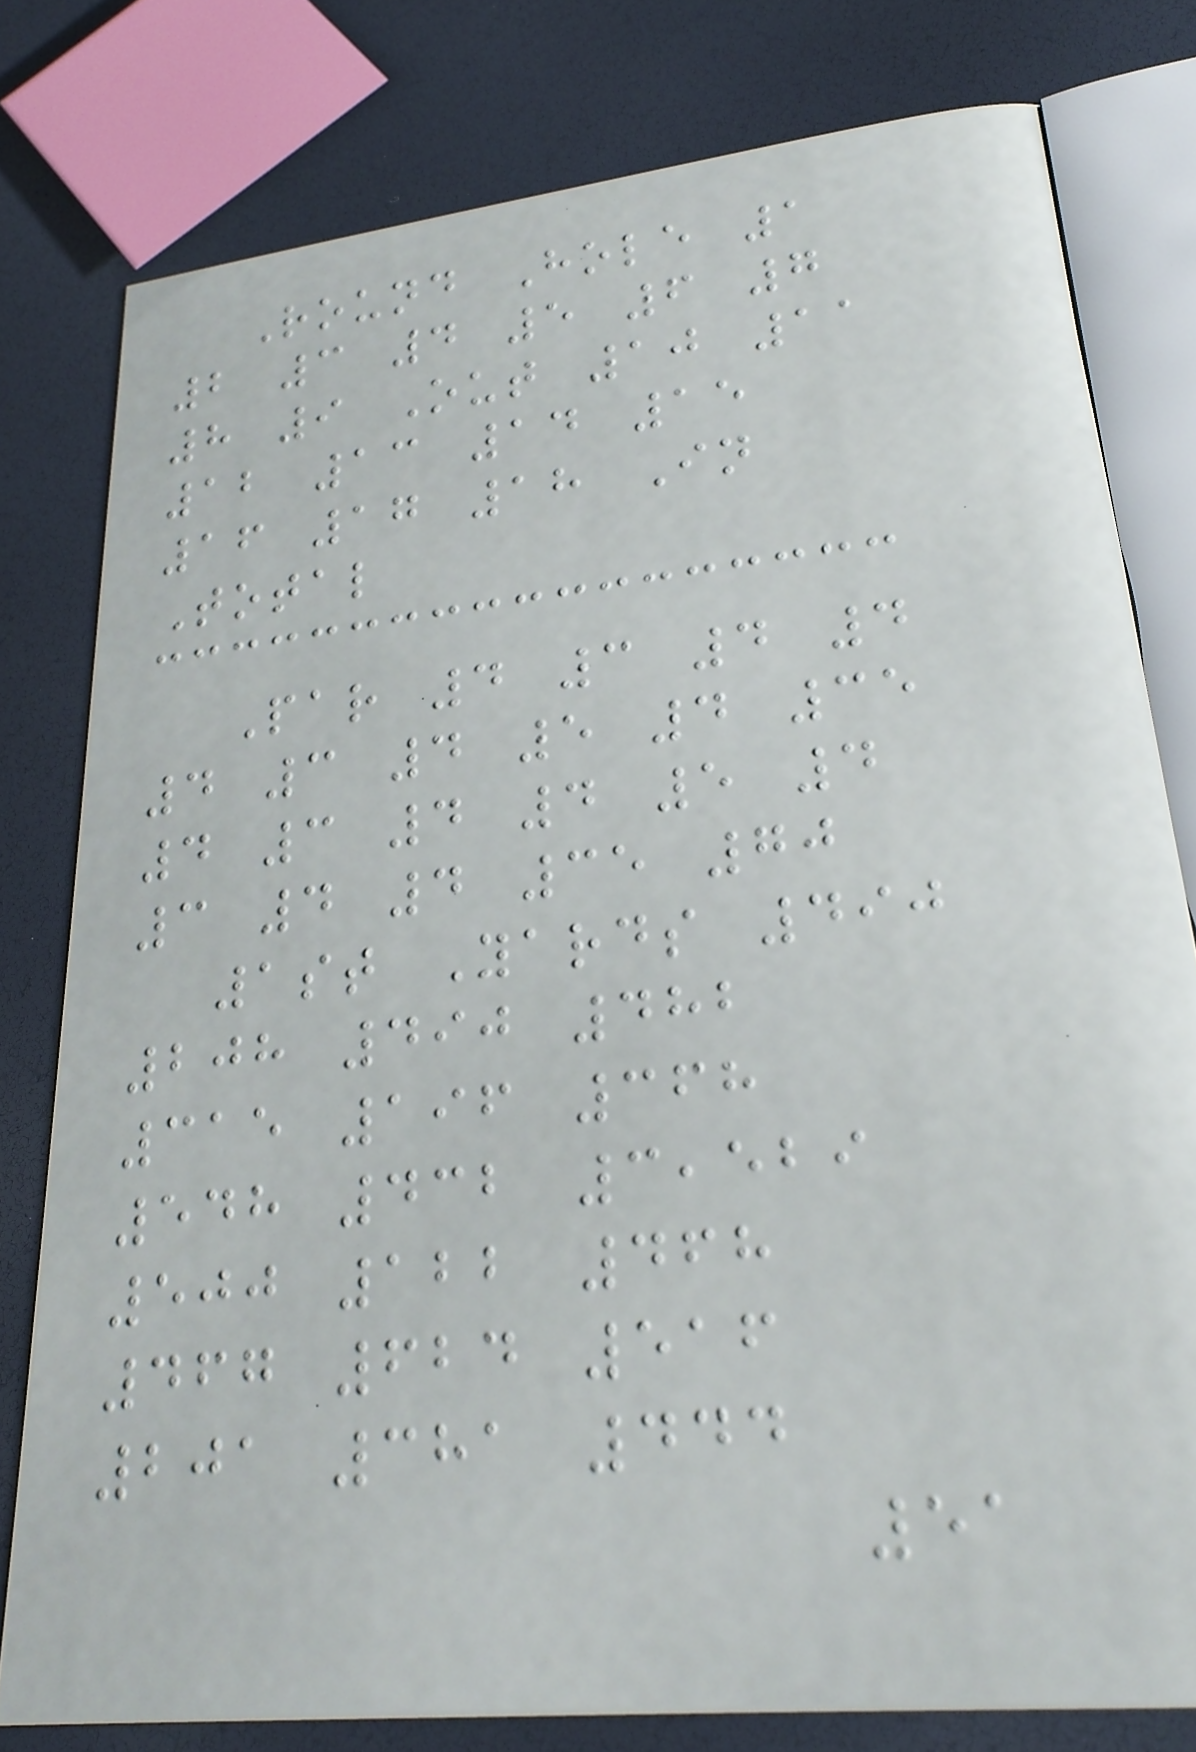Round Hole 1
2 3 4 5 6 7
8 9 Out 10 11
12 13 14 15
16 17 18 In
Total
Par 4 3 4 4
4 3 4 5 4 35
4 3 4 4 5 4
3 4 4 35 70
1st Yards 490
208 490 482
315 196 368
548 432 3,529
500 122 468
467 624 516
201 381 444
51
